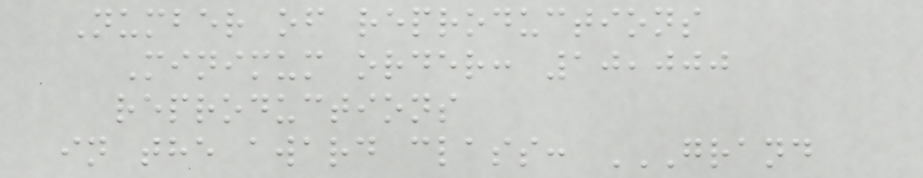Number of reproductions
Minimum order: 10,000
reproductions
in the award class: GRAND
